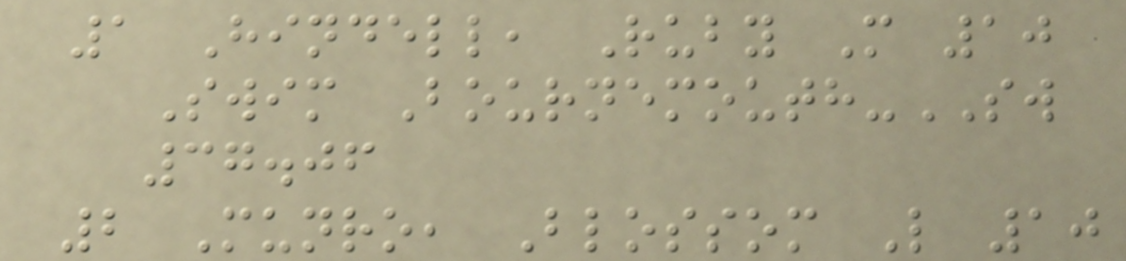1 Hindell, Ruby M 10
Swim Bournemouth-SW
37.06
2 Munro, Blossom L 10
